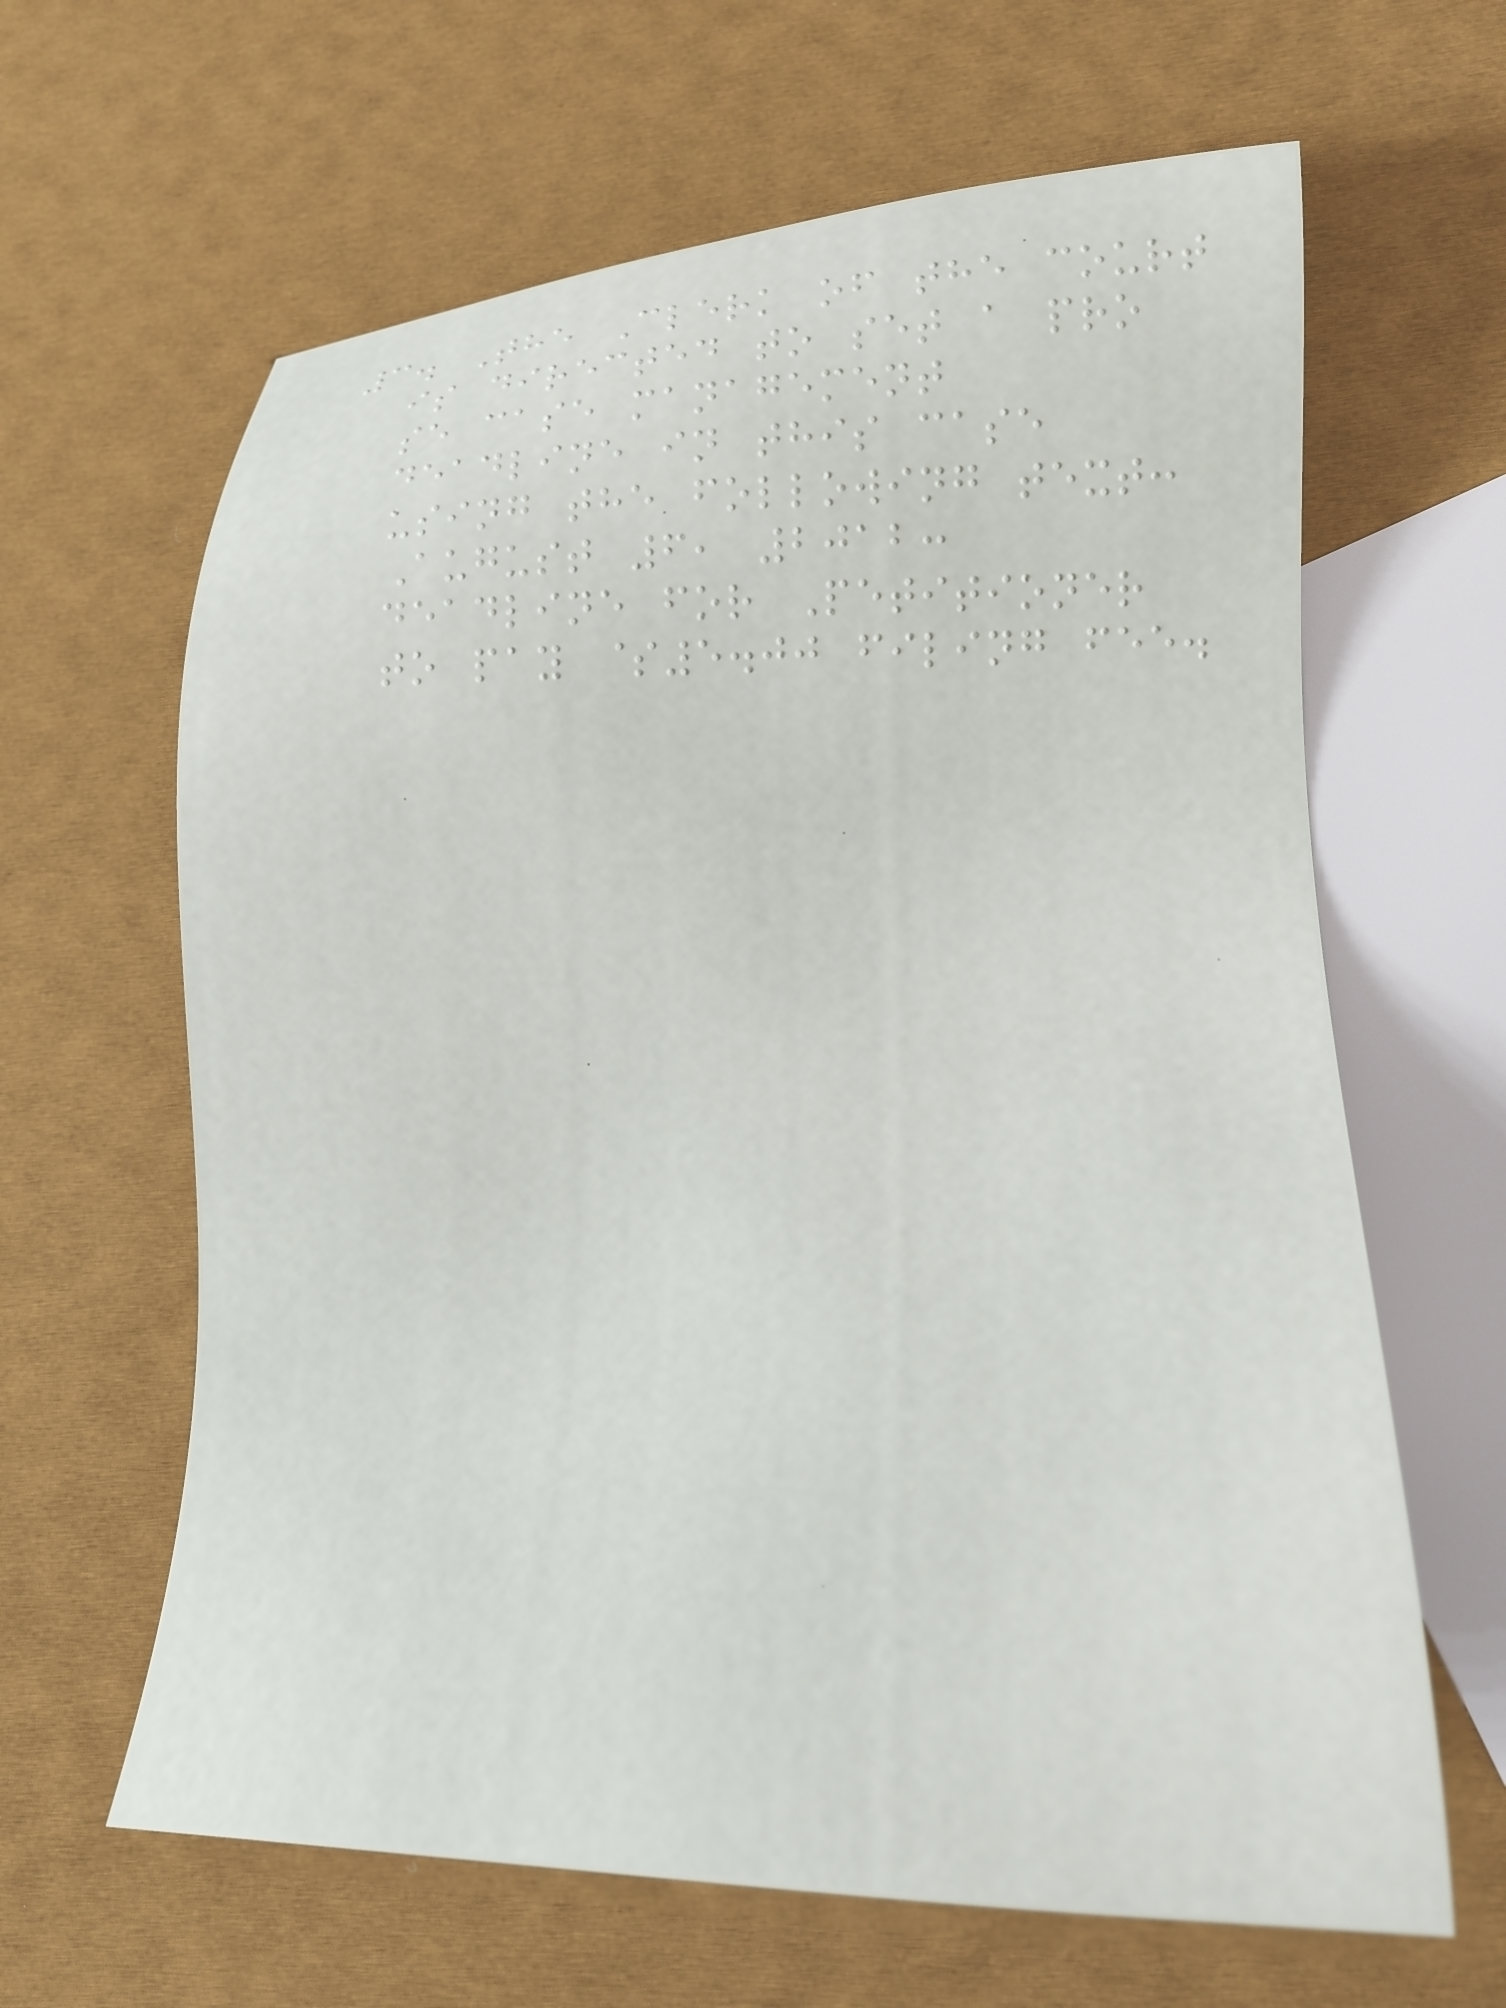3. The Clerk of the court
is directed to set a pro
se case management
deadline in this case
using the following text:
August 6, 2012:
deadline for Petitioner
to pay $5.00 filing fee.
